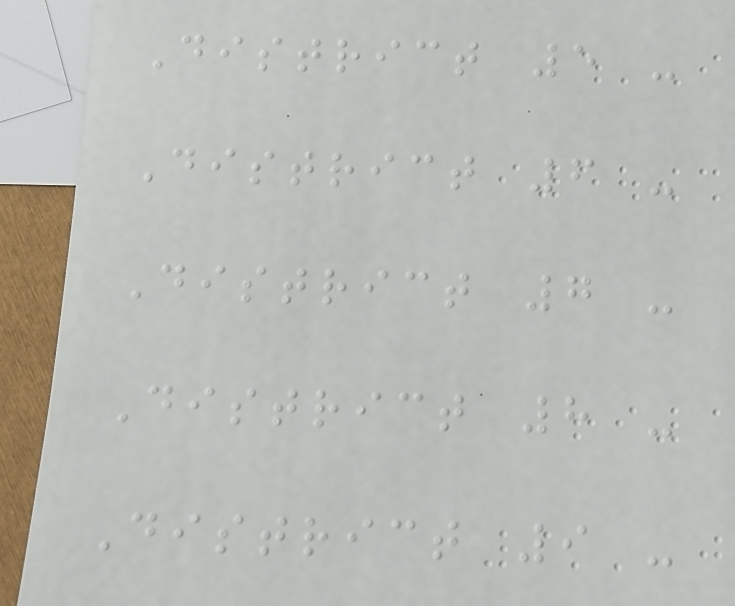District 5 -
District 6 -
District 7 -
District 8 -
District 9 -
